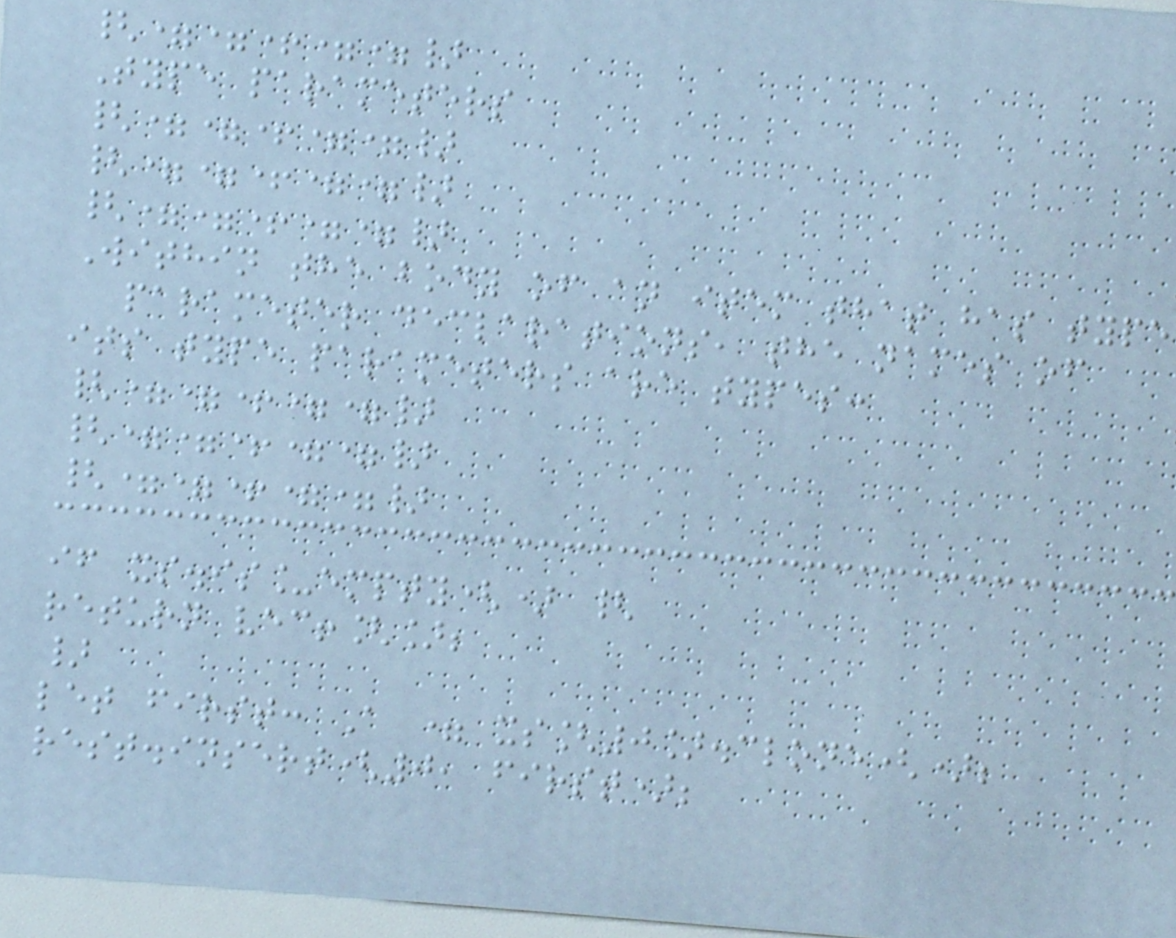{==+==}
Type parameters
{==+==}
{==+==}
{==+==}
Within the body of an item that has type
parameter declarations, the names of
its type parameters are types:
{==+==}
{==+==}
{==+==}
if xs.is_empty() {
return vec![];
}
let first: A = xs[0].clone();
rest.insert(0, first);
